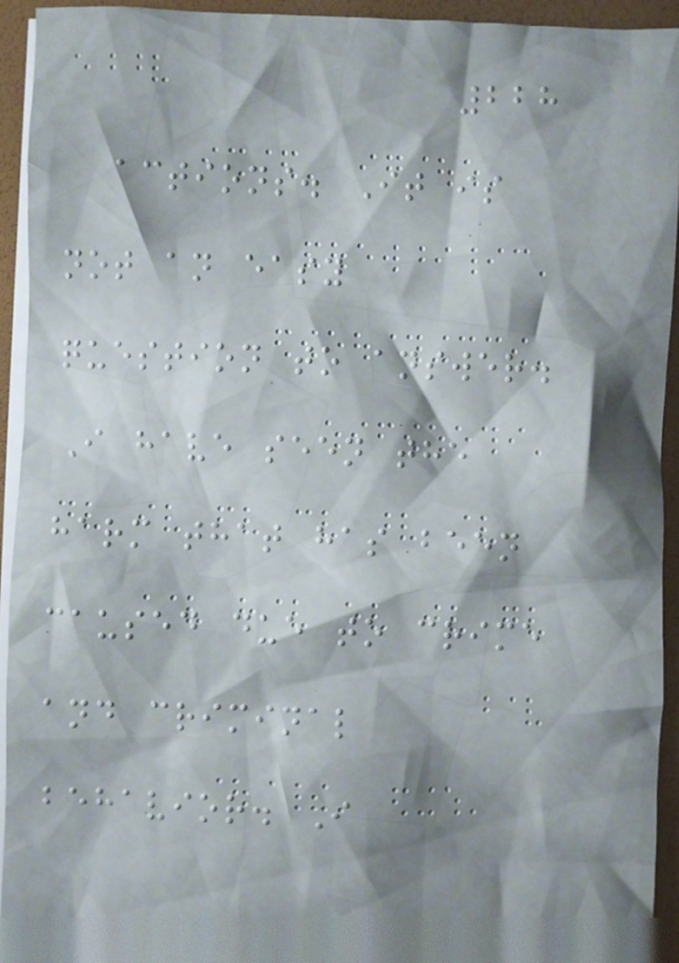228
actions. It is
not an easy
question to answer.
I have seen the
harm that has been
caused due to crime
and criminal
behavior. I
